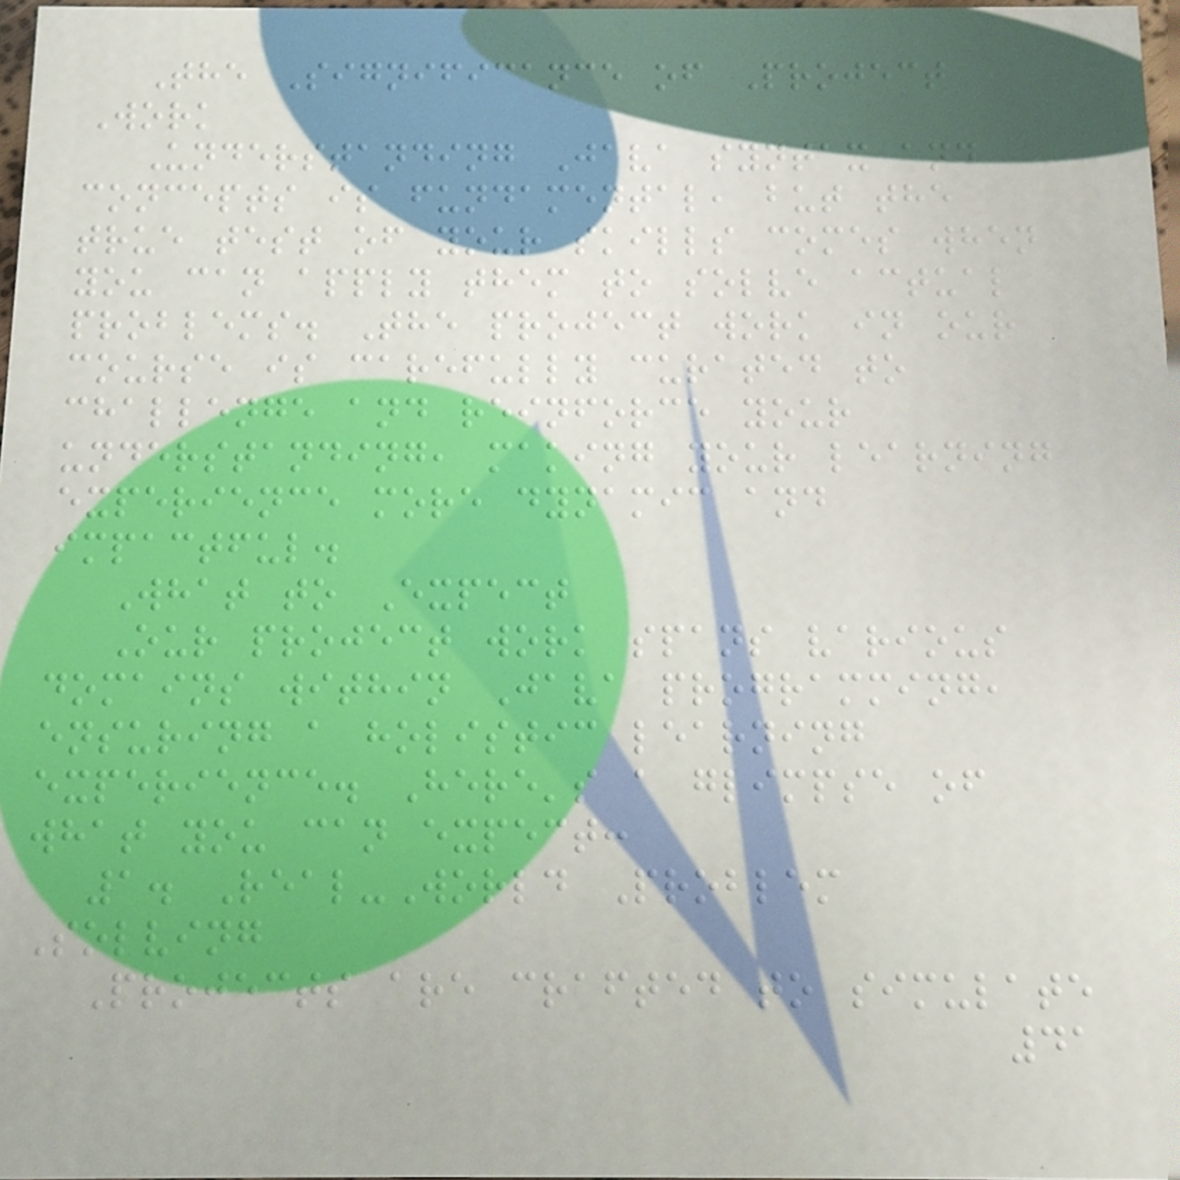The Significance of Project
Work
Understanding Java syntax and
concepts is fundamental, but the
true test of your skills comes when
you can apply them to solve actual
problems. The project work in our
course is carefully curated to
challenge and reinforce your
understanding, making your learning
experience more dynamic and
impactful.
What to Expect
Our project work spans various
domains within Java programming,
ensuring a holistic learning
experience. Here's a glimpse of
what you can expect:
1. Real-World Problem
Solving
Projects are crafted to simulate
41
